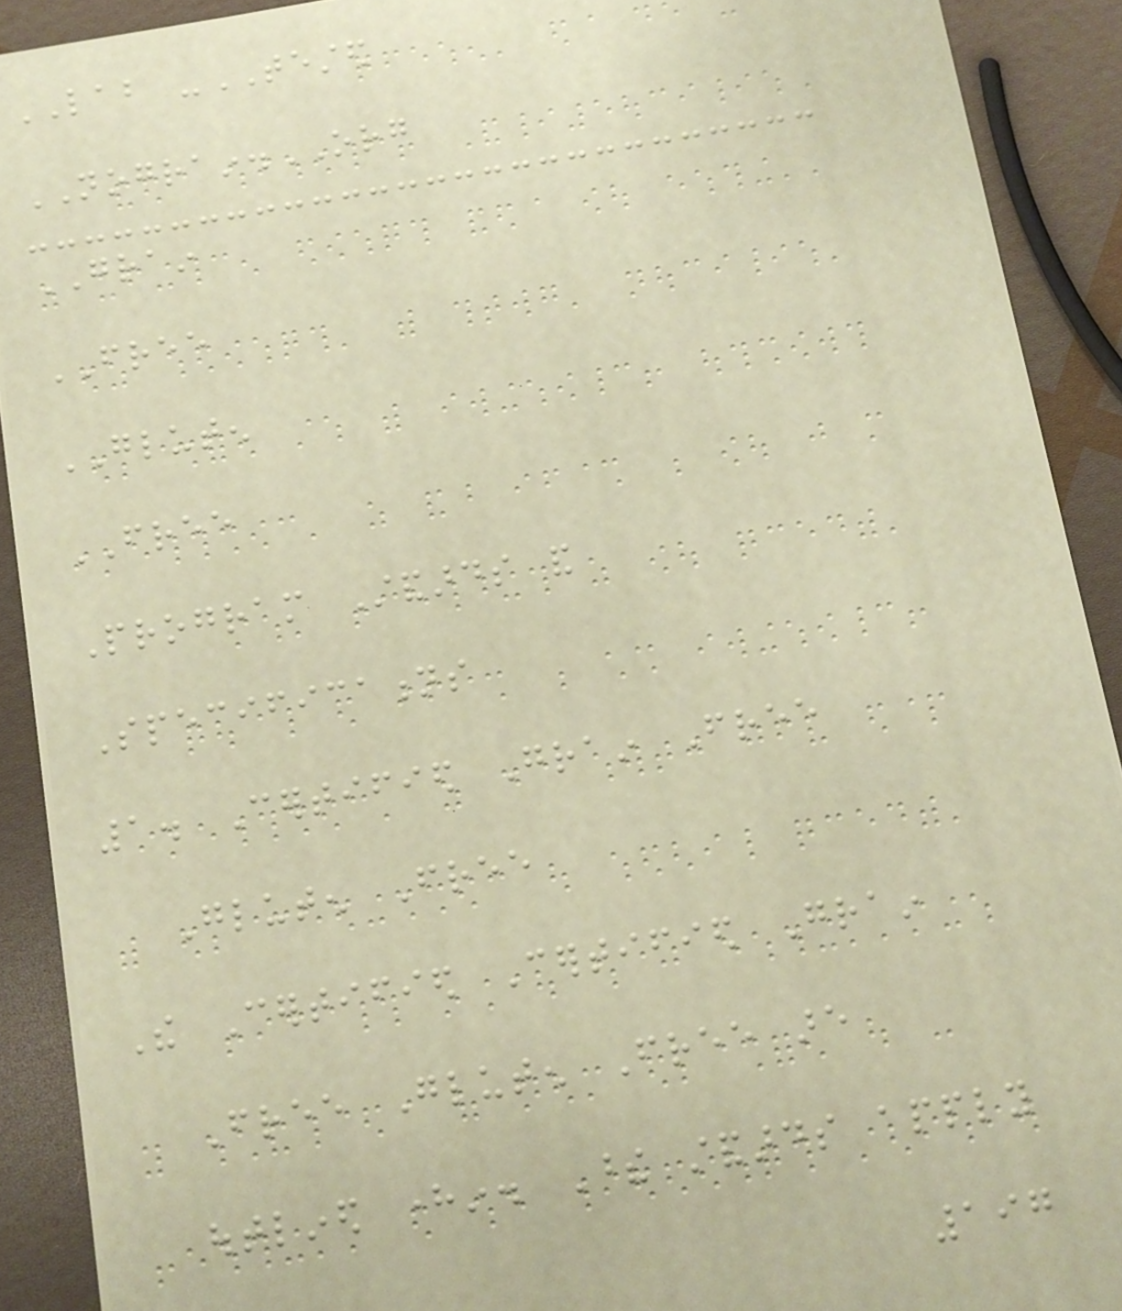LAB -TESTED
NOGRAIN.ORG
GRAIN
FREE
GLUTEN
FREE
Program Standards and
Specifications
1. Certified Grain Free
Gluten Free
The Certified Certified Grain
Free Gluten Free are
outlined herein. These standards apply
197
